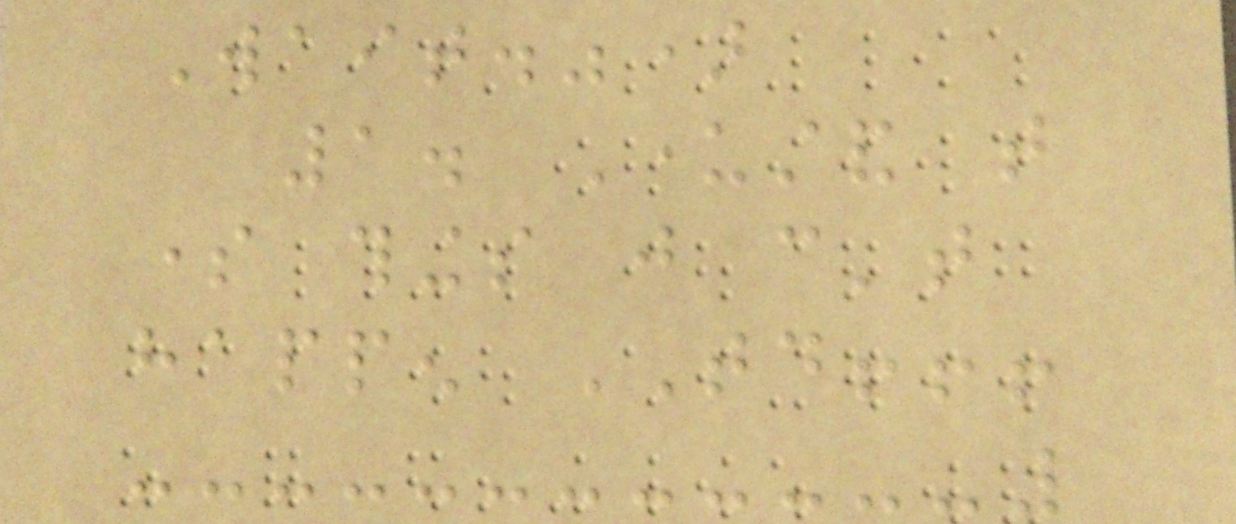Wait.")
1. Understand that
some things just can't
happen TODAY!!!
